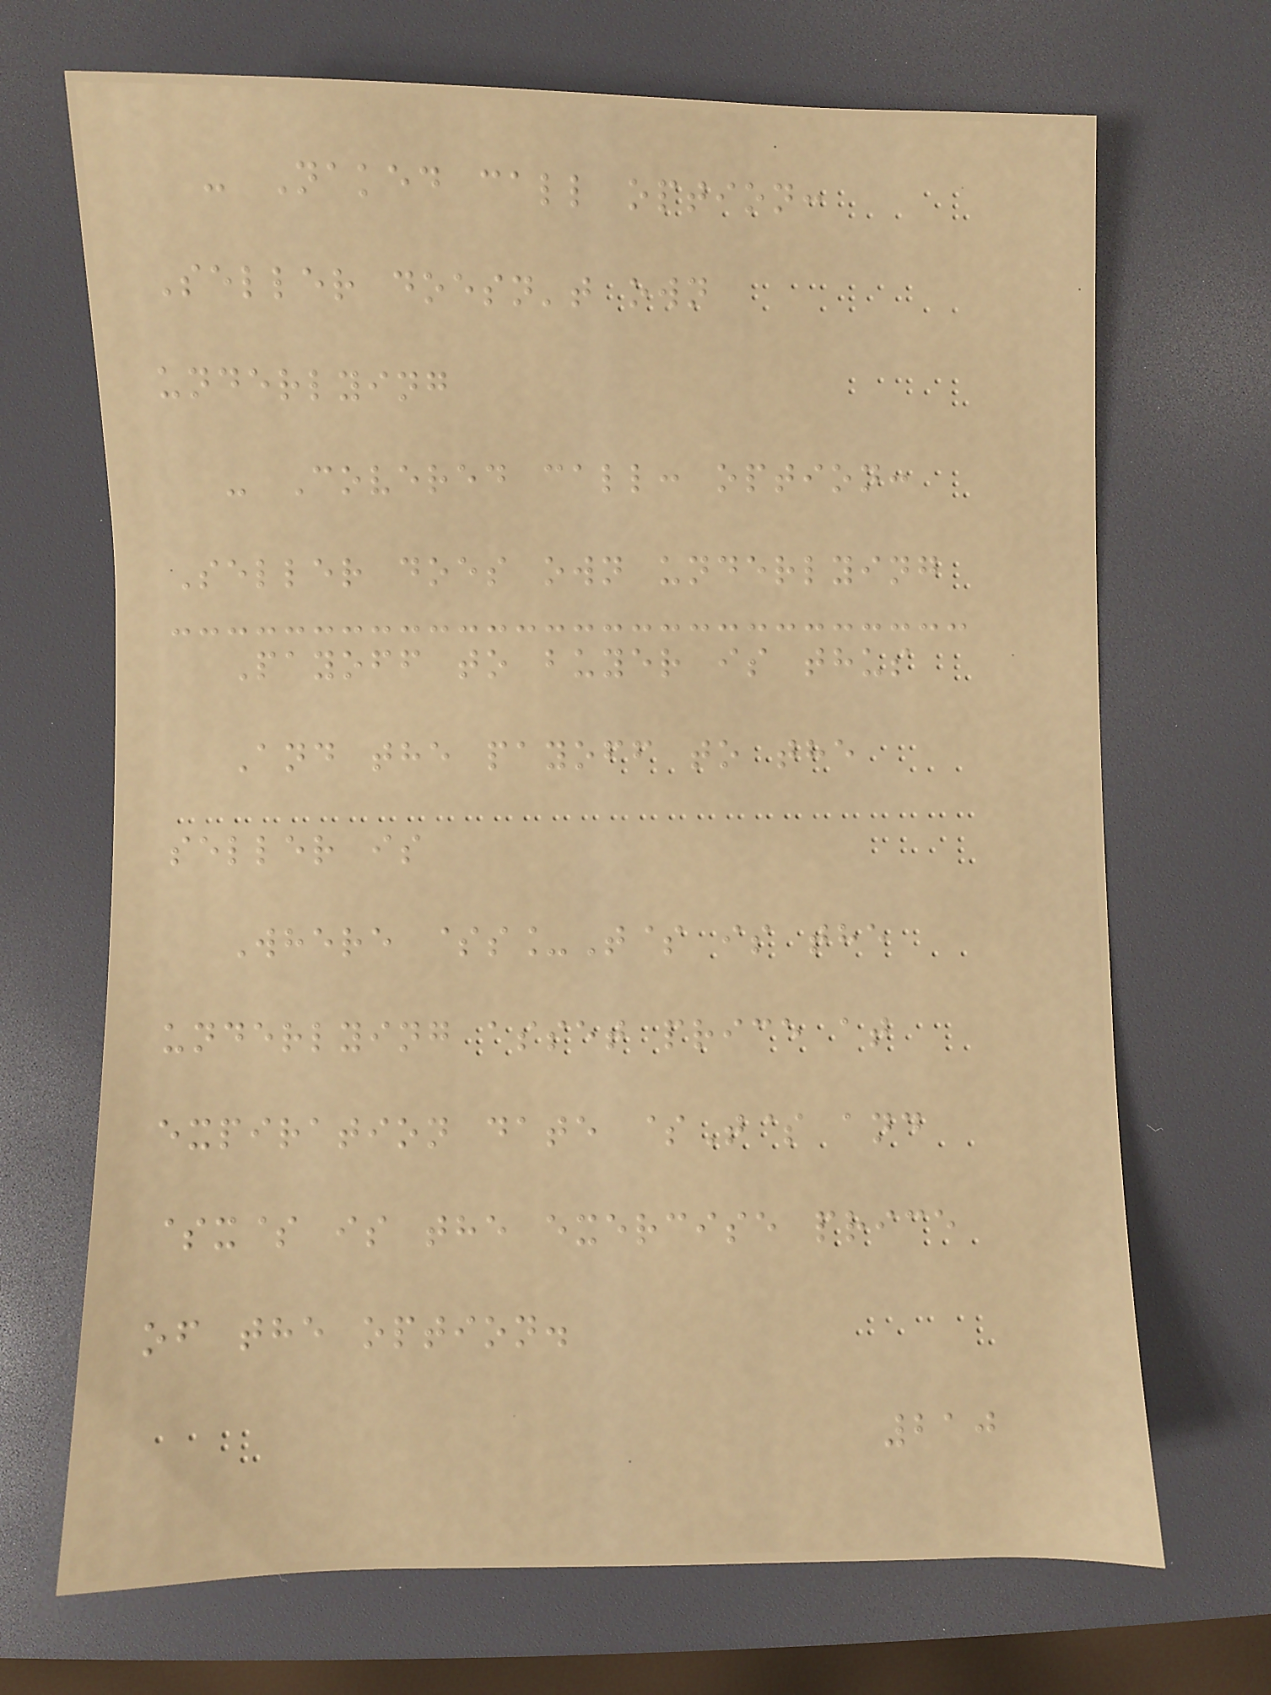- Naked call option:
Seller doesn't own
underlying
- Covered call: option:
Seller does own underlying
Payoff to buyer is thus
And the payoff to the
seller is
Where $s_T$ is the
underlying asset price at
expiration date $T$ and
$x$ is the exercise price
of the option.
210
